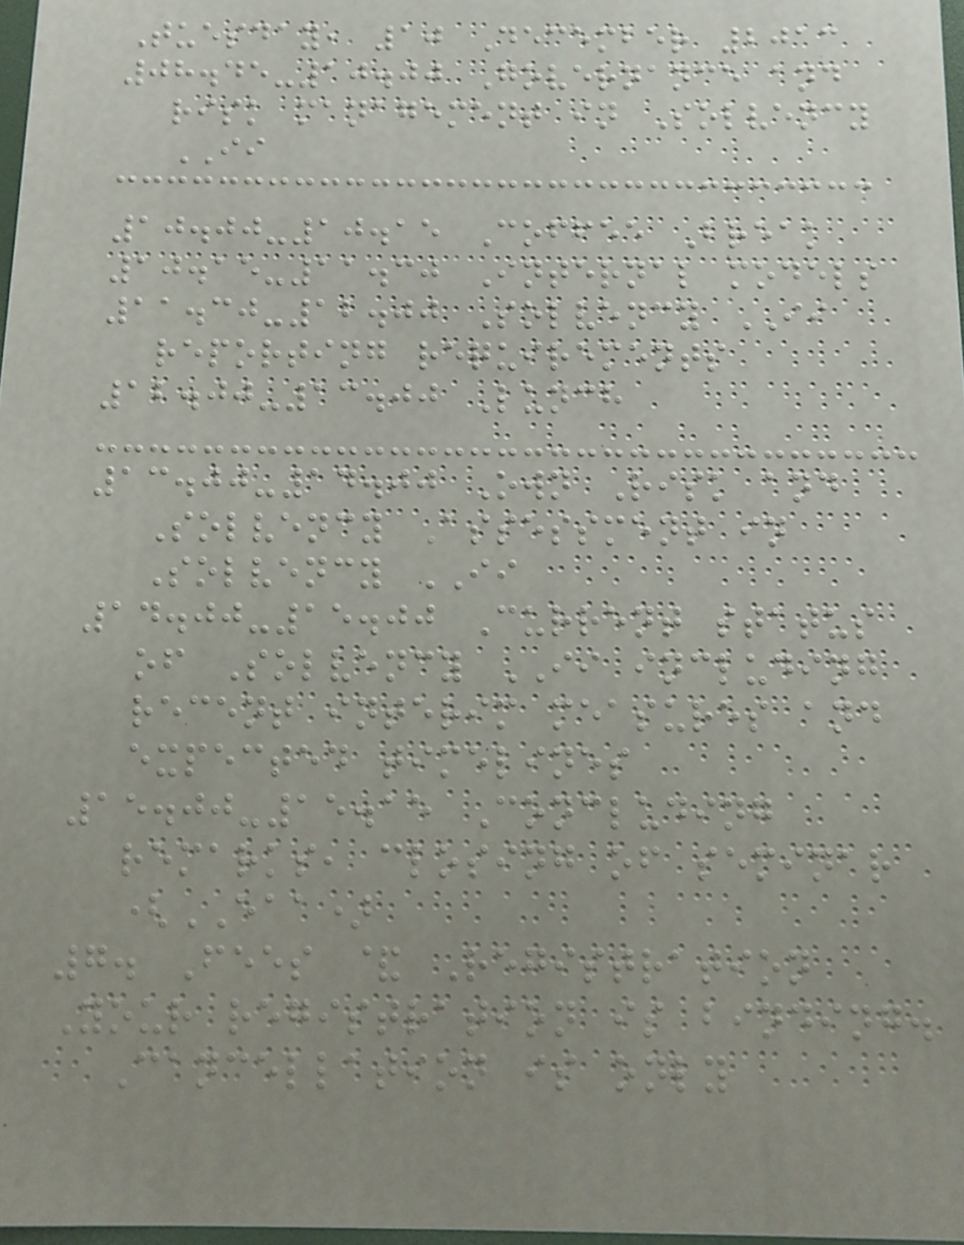Tuesday, 10 December 2013
08.45-10.00 Governance and
risk management in Solvency
II
10.00-10.15 Coffee Break
10.15-11.30 Internal models
11.30-12.00 Solvency II
reporting requirements
12.00-13.00 Lunch
13.00-14.00 Own Risk and
Solvency Assessment in
Solvency II
14.00-15.00 Current status
of Solvency II including
recent interim measures and
expected timelines
15.00-15.15 Concluding
remarks, closing of seminar
(EAA)
7. Fees & Registration
Your registration is binding.
Cancellation is only
